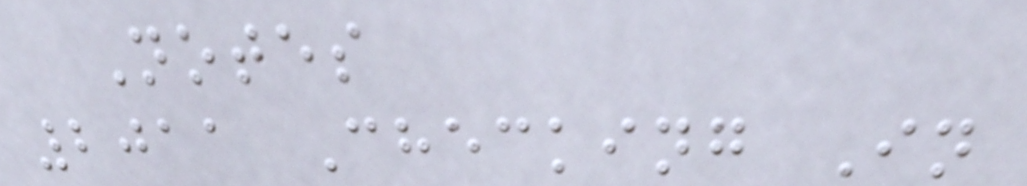Notes
2011 Checking In
